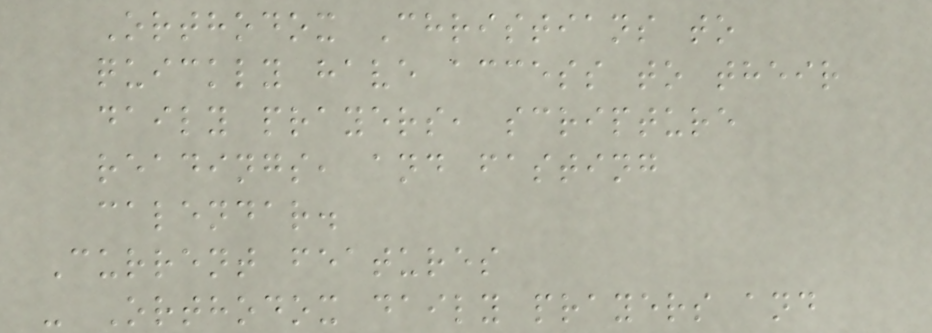Orthodox Christians to
quickly have access to their
daily prayers, scripture
readings, and fasting
calendar.
Current features
- Orthodox daily prayers and
